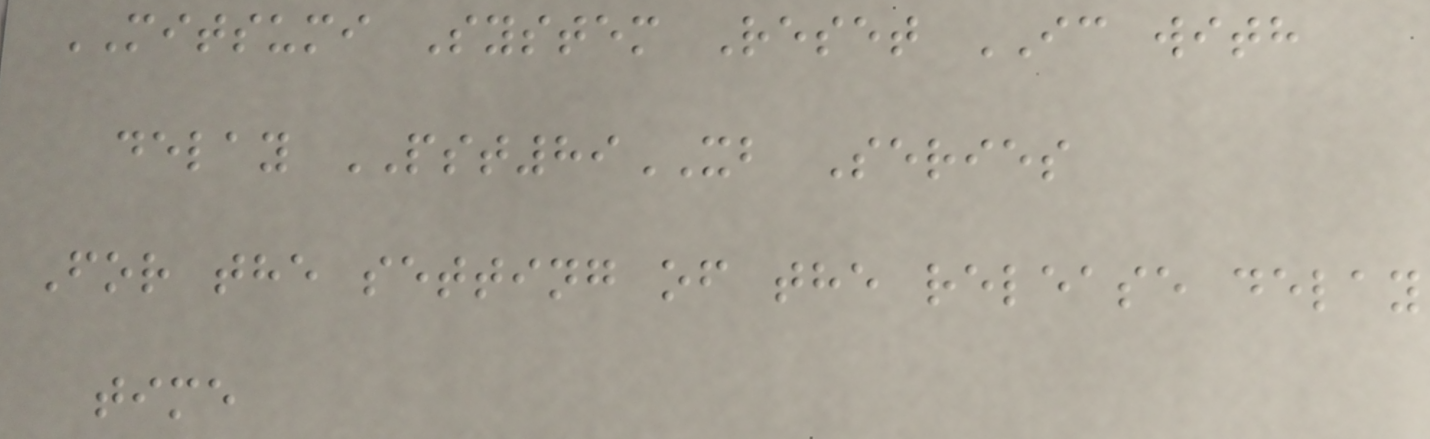MITSUMI System Reset IC with
delay PST89XB Series
For the setting of the release delay
time
